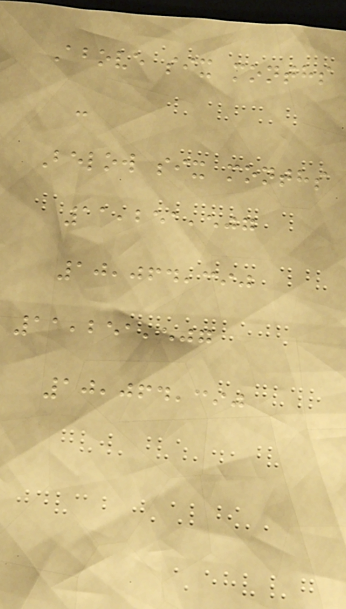Above six months
-
Below six months
11,251,507
10,064,390
11,251,507
10,064,390
